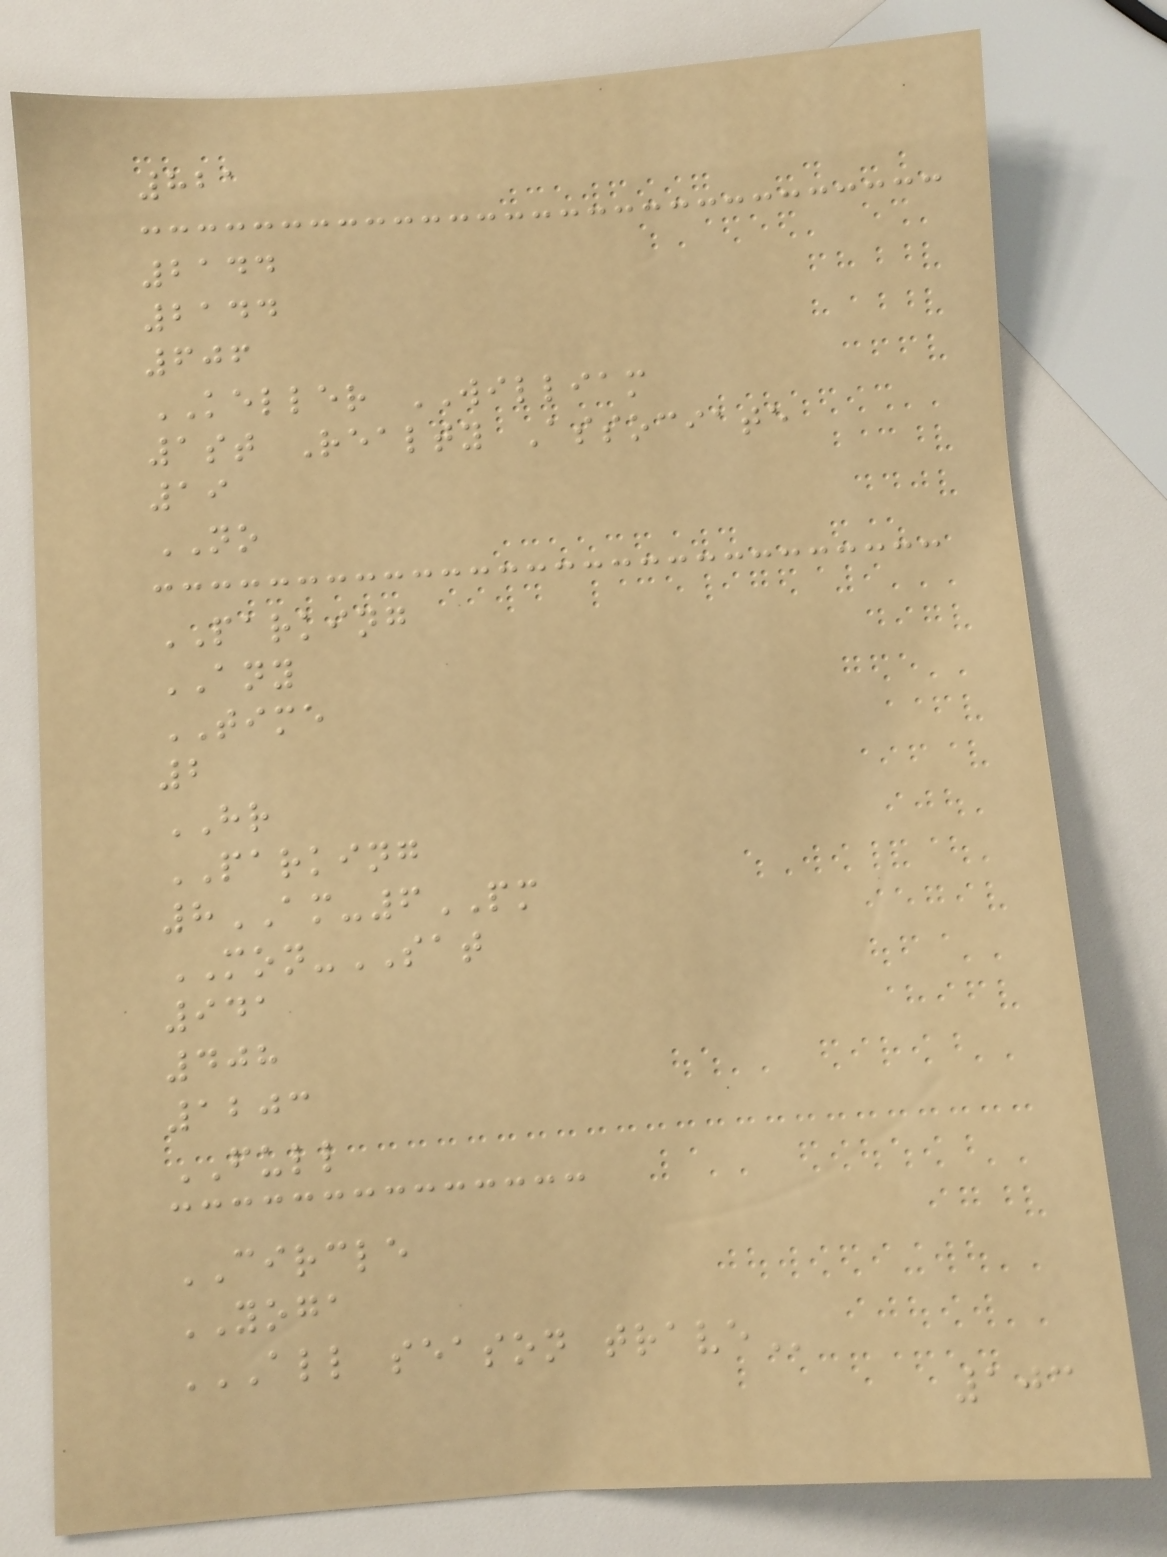821
2144
2144
606
KELLER WILLIAM
1st Realty Associate
19
NO
PARKING
ANY
TIME
2
HR
PARKING
8AM-6PM
MON-SAT
941
408
1203
FULL
CIRCLE
YOGA
ALL SEASON TRAVE
103
